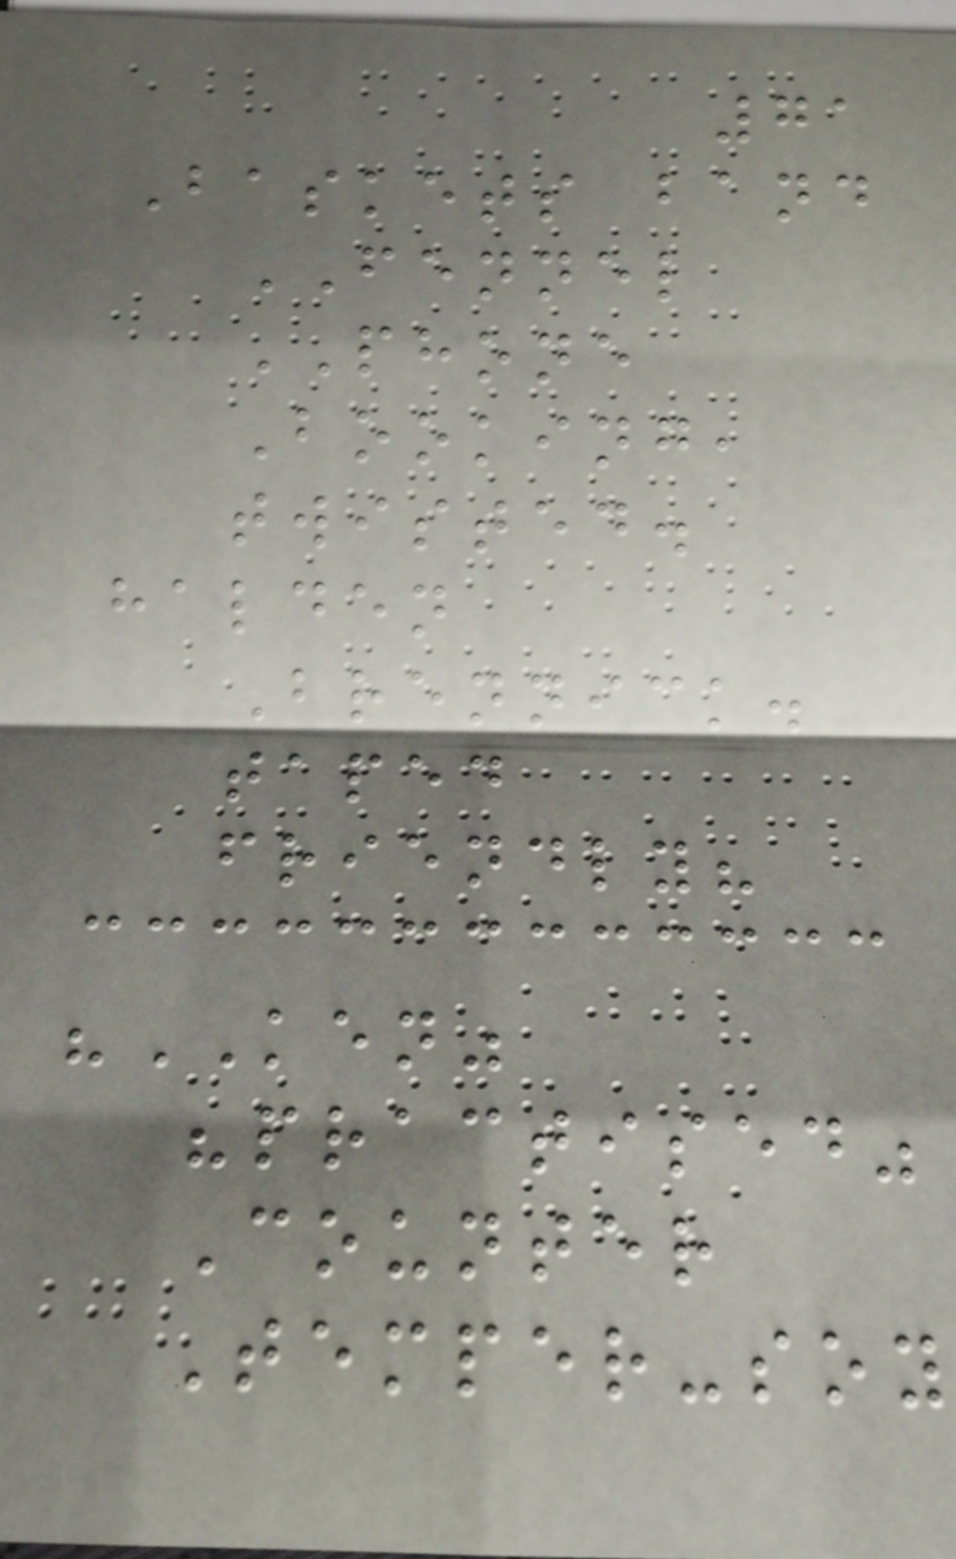71
Baskets band
FENNEL
PHONE
Booking,
twisted.
halden
Brennick.
taped
friendly?
"KEN"
"practised"
Counter
Temper-soy
